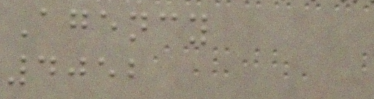Agency
4052
